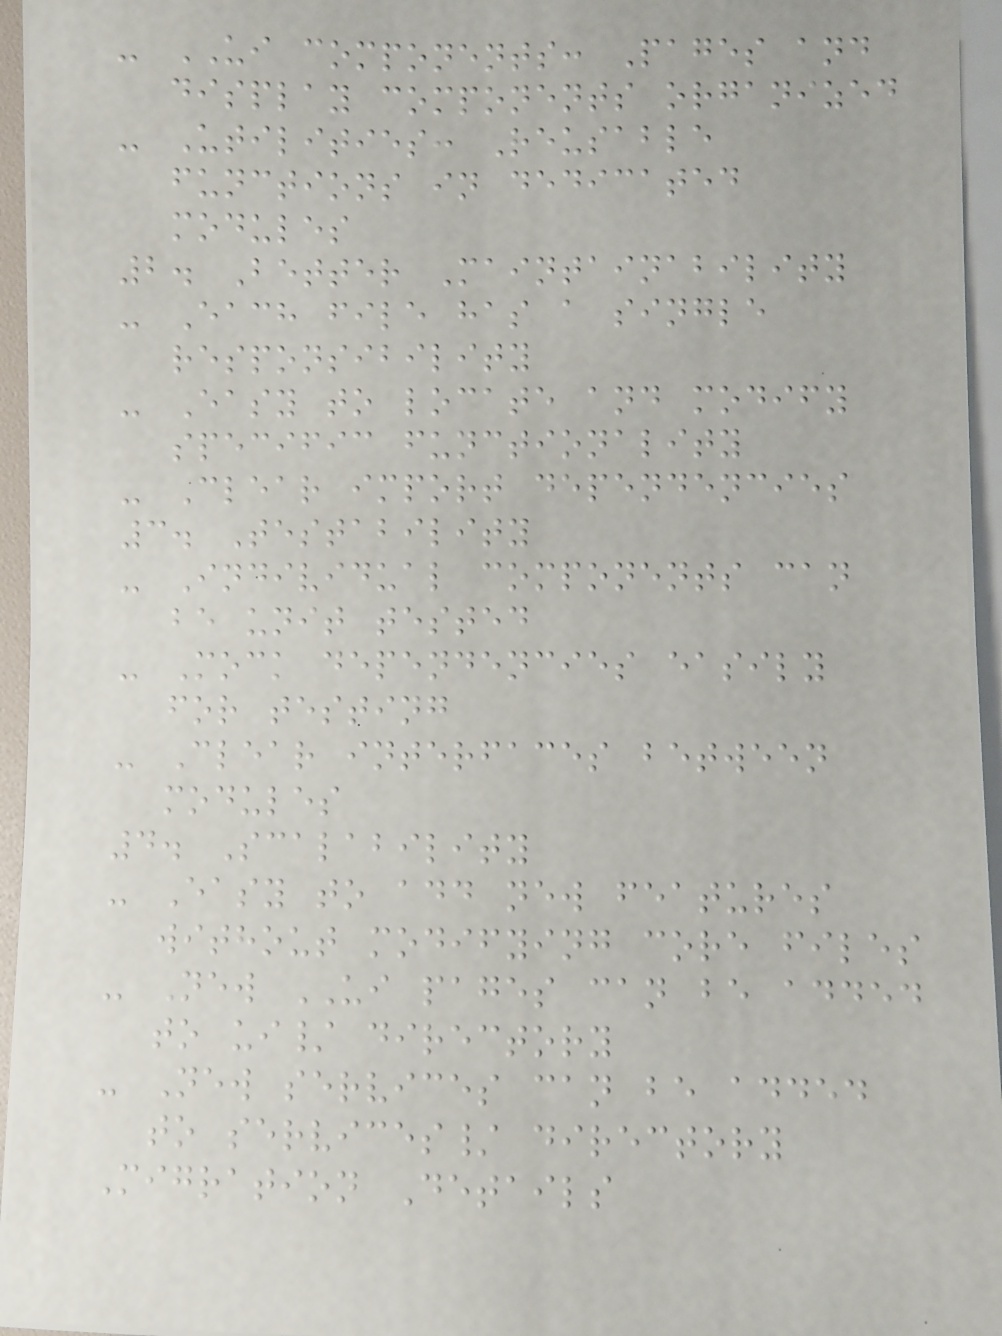- UI components: Pages and
display components organized
- Utilities: Reusable
functions in dedicated
modules
2. Better Maintainability
- Each file has a single
responsibility
- Easy to locate and modify
specific functionality
- Clear import dependencies
3. Testability
- Individual components can
be unit tested
- Mock dependencies easily
for testing
- Clear interfaces between
modules
4. Scalability
- Easy to add new features
without modifying core files
- New UI pages can be added
to ui/ directory
- New services can be added
to services/ directory
Migration Details
